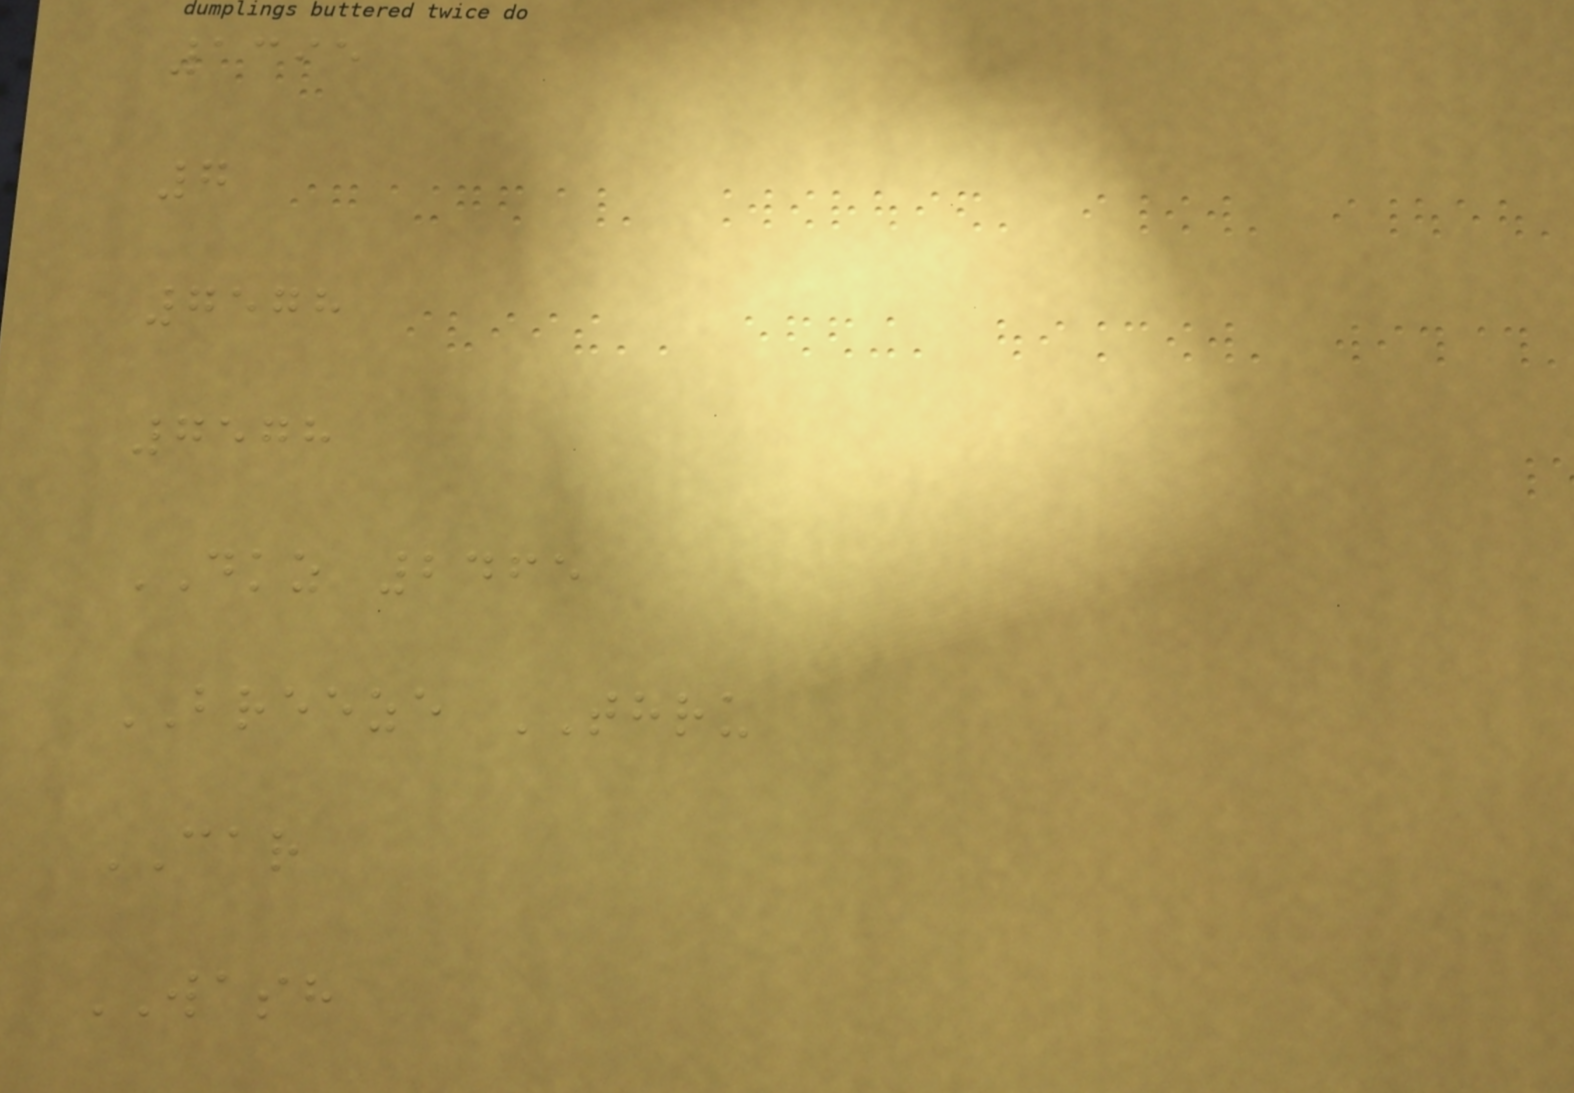1395
7
7578
7578
DKZ 2465
BREEZE THRU
CAR
WASH
